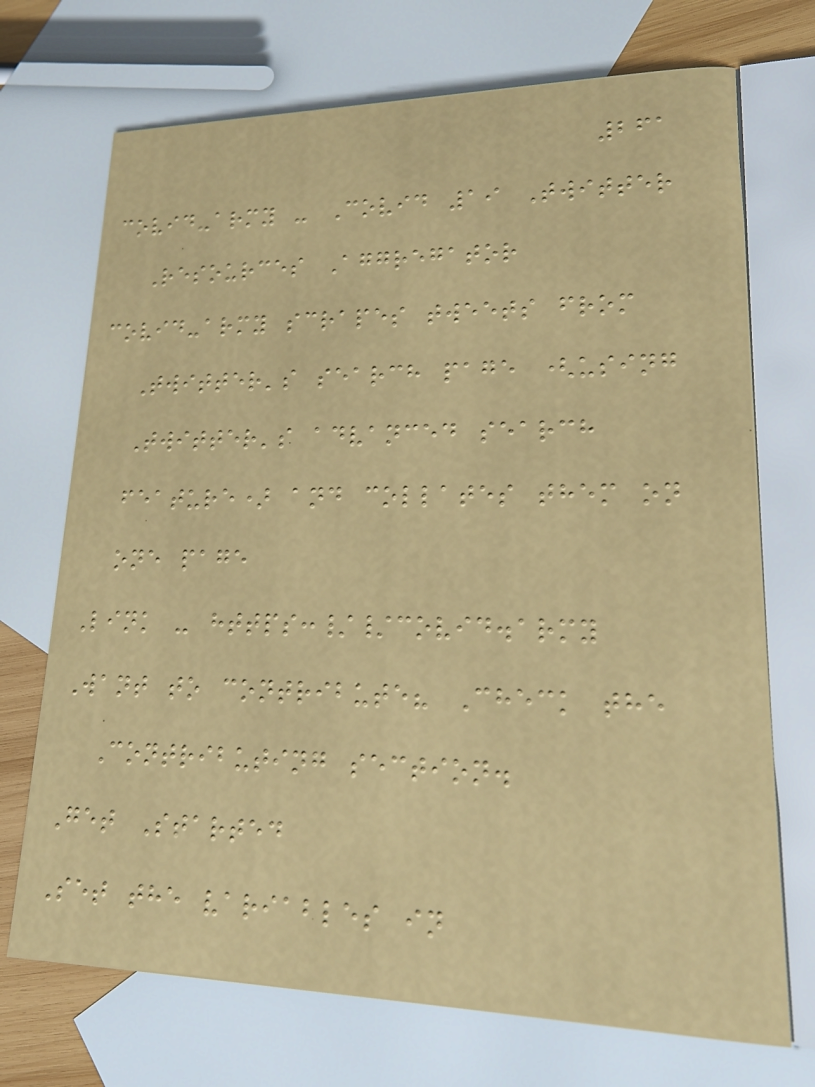261
covid-army - Covid 19 Twitter
Resources Aggregator
covid-army scrapes tweets from
Twitter's search page (using
Twitter's advanced search
feature) and collates them on
one page
Link - https://covid.army
Want to contribute? Check the
Contributing section.
Get Started
Set the variables in
